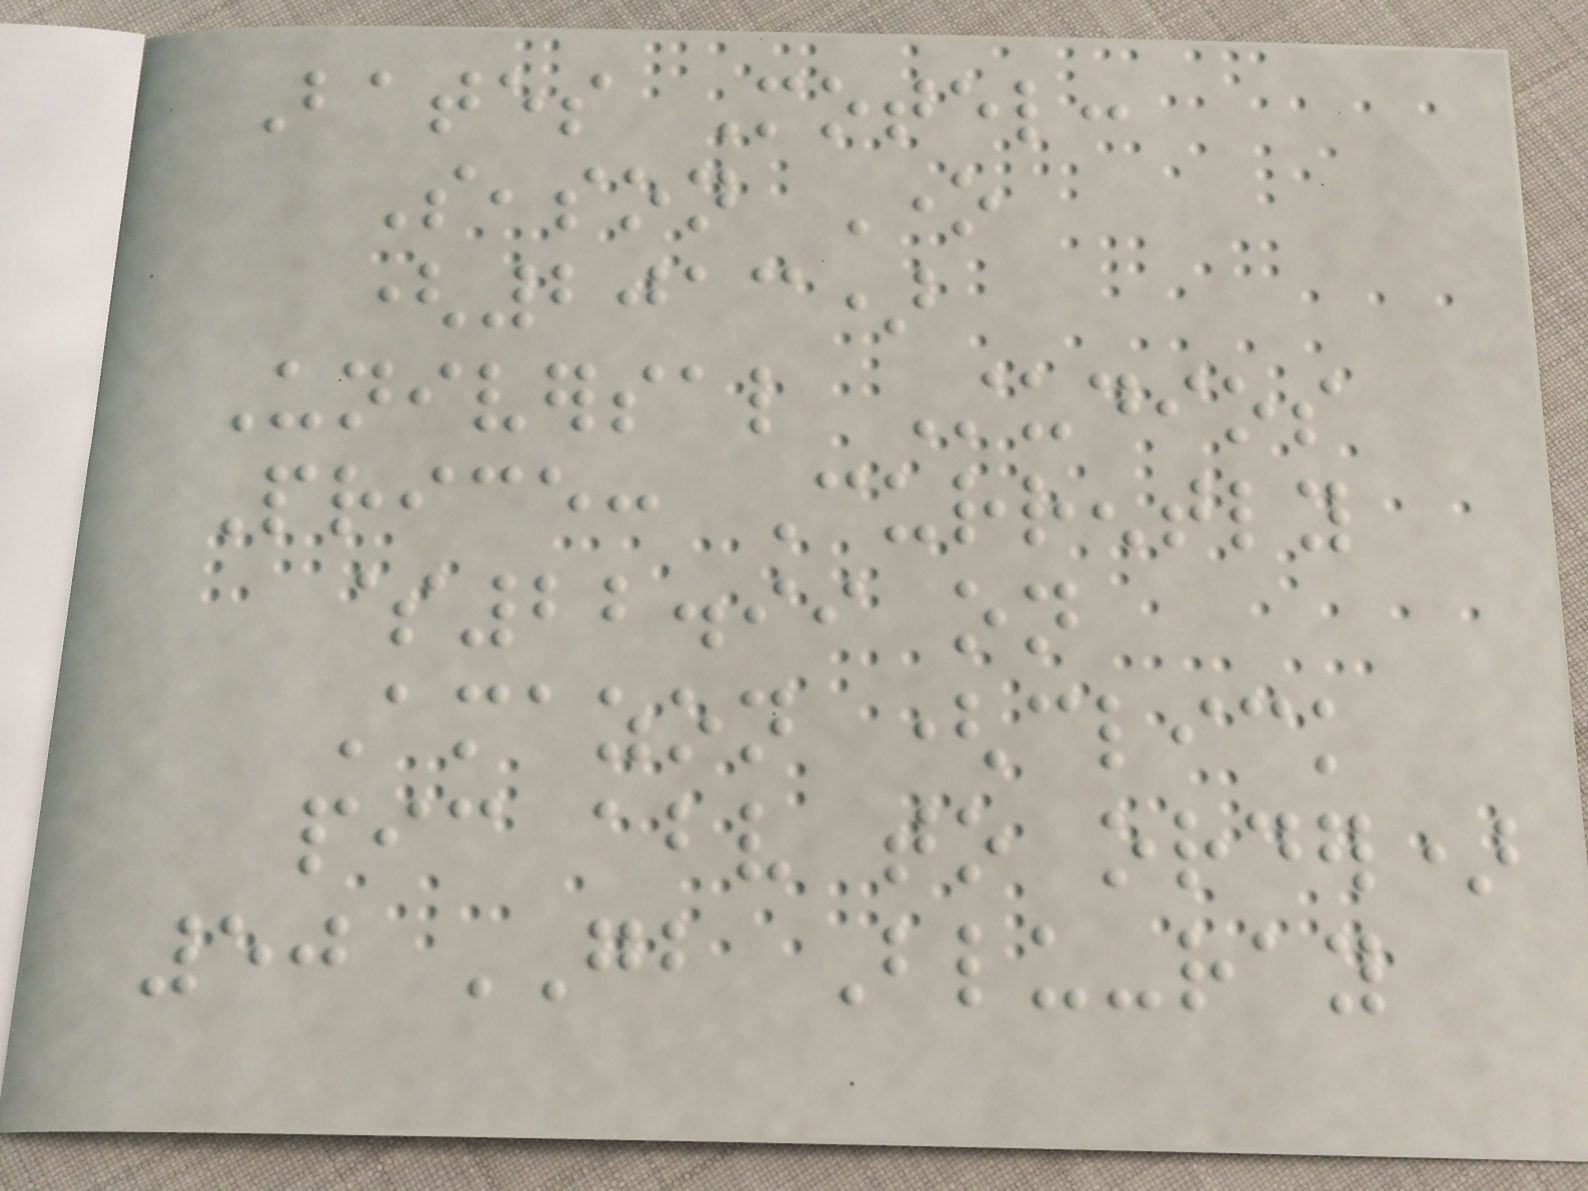Bates Motel:
Season One
(2013)
Universal Studios
Price: Currently
$22.99 on
Amazon (click
pic above to order)
50 GB Blu-ray
